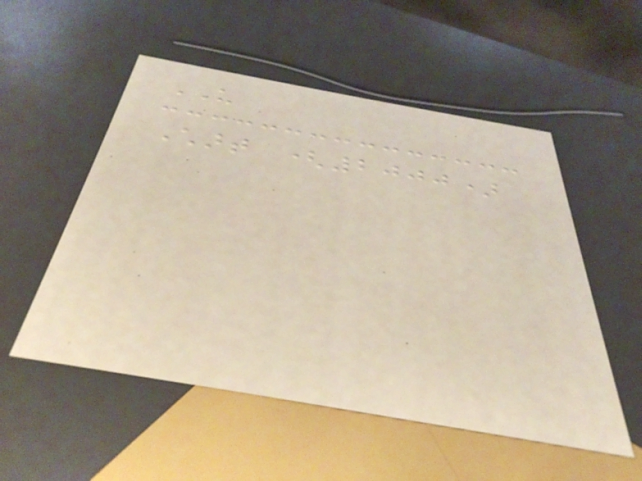US
Chart (2000)
